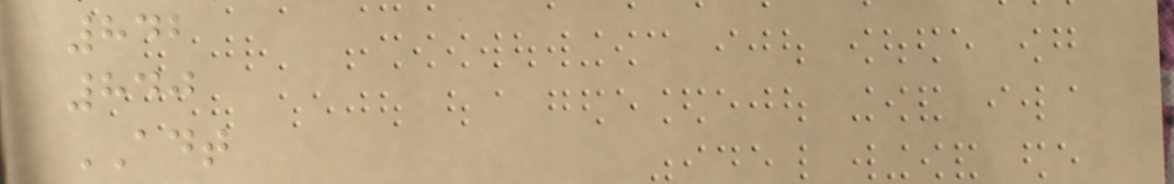842
840
ADT
